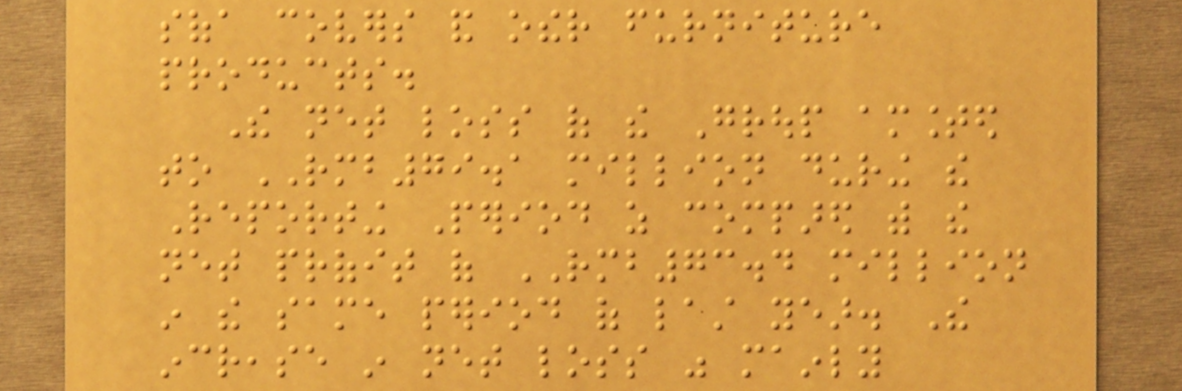sofa covers and other furniture
products.
The net loss of the Group amounted
to RMB79.1 million during the
Reporting Period as compared with the
net profit of RMB73.4 million
in the same period of last year. The
increase in net loss was mainly
